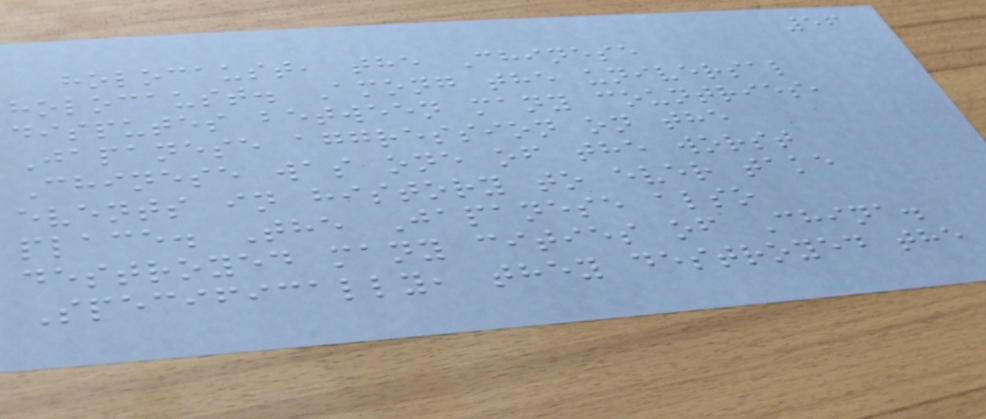56
holocaust, the Chinese
holocaust. Among the universal
disputes between many countries,
Japanese aggression on the
Chinese was one of the worst
events in history to ever take
place. The Japanese also
destroyed many cities of China.
Specifically, they destroyed the
